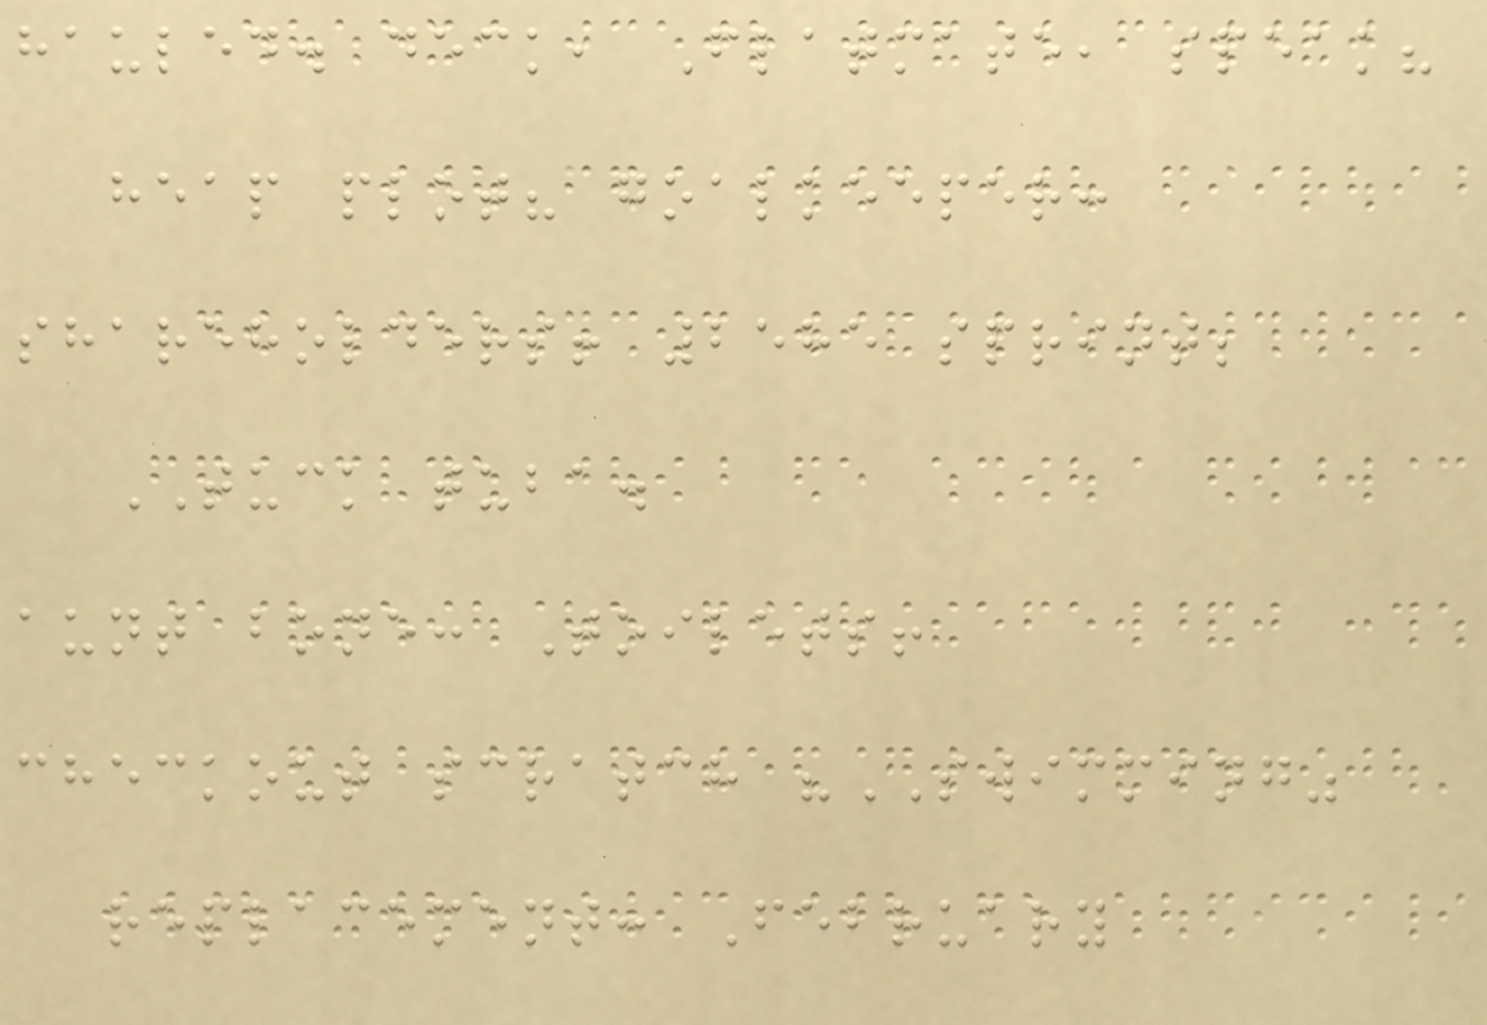hauled. deck, Flatmate, speak?
heap plot? goalkeeper:
shareholders! 2585 sprint;
TUCK tuba.
aunt bone: Toilets!
checkout scratch "SWIMMING"
replacement: February
